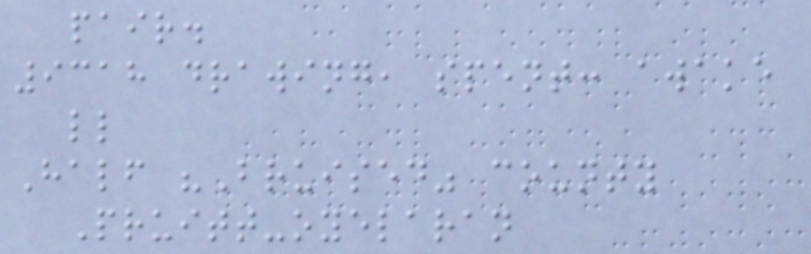pair.
9318 drawing, spent: awake
ll
Half "Bruised" county
Pruitt-oyelaran
